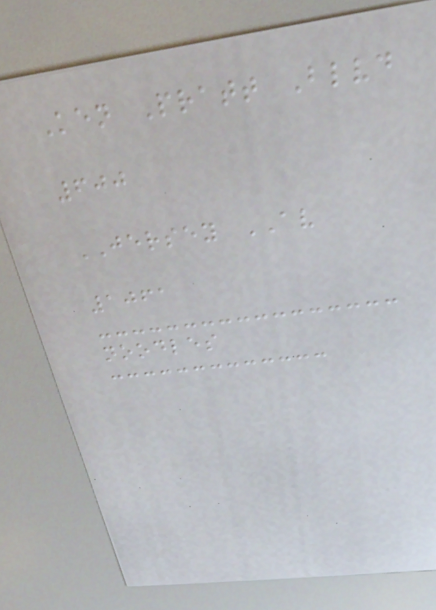Ken Pratt Blvd
600
JERSEY AV
1061
noodles
